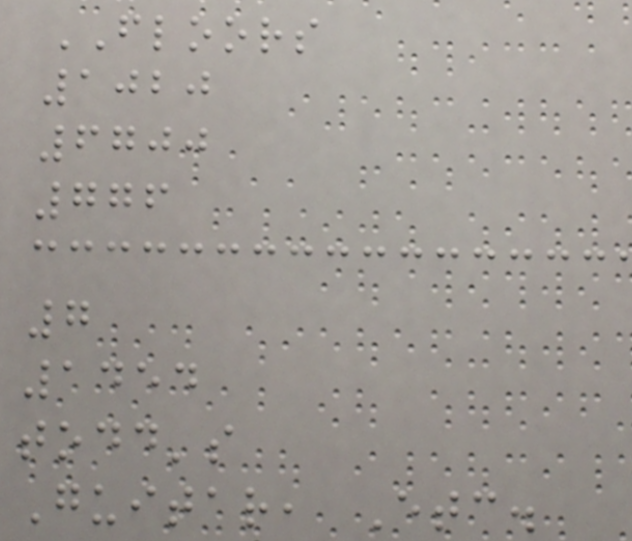FLOORS
1020
6700
776
7
1454
todd's
Guitar, Etc.
